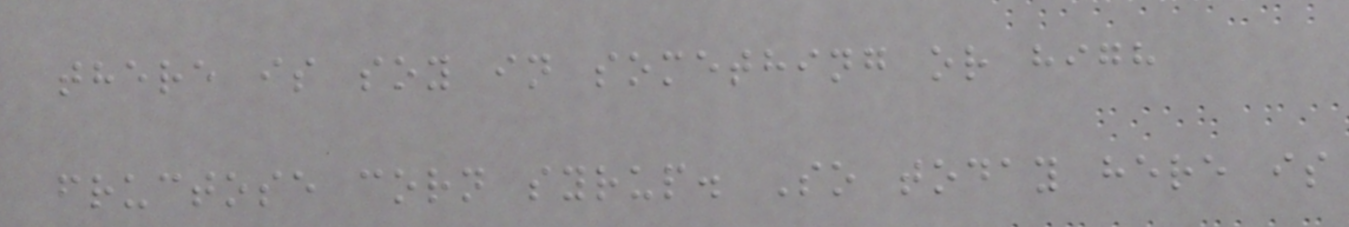there is soy in something or high
fructose corn syrup. So today here is
